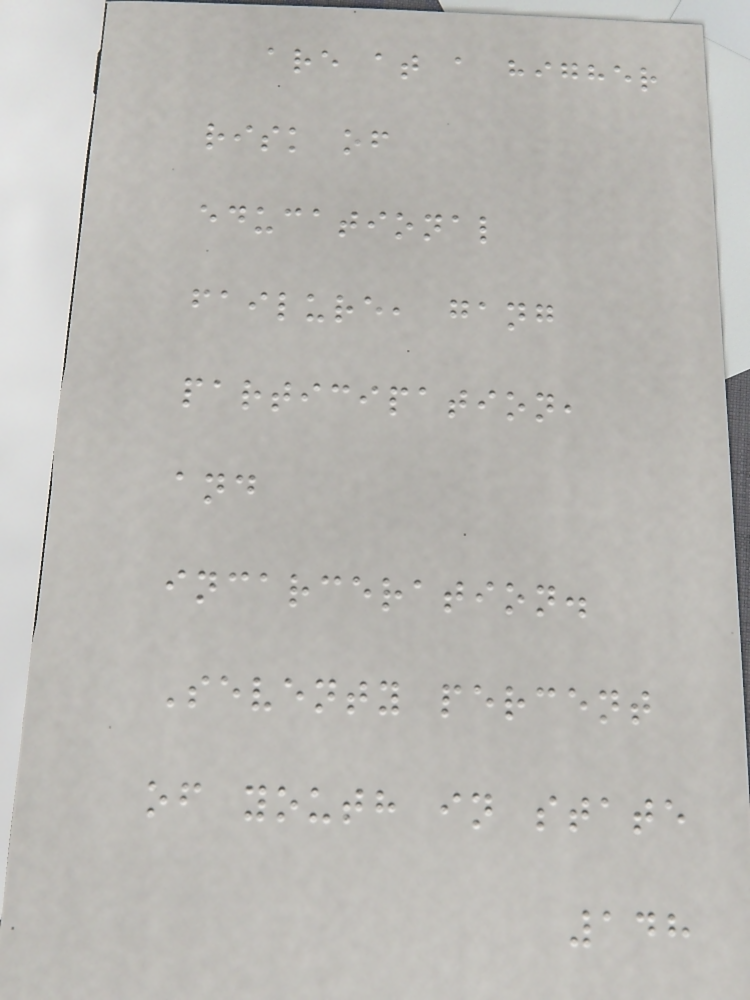are at a higher
risk of
educational
failure, gang
participation,
and
incarceration.
Seventy percent
of youth in state
148
